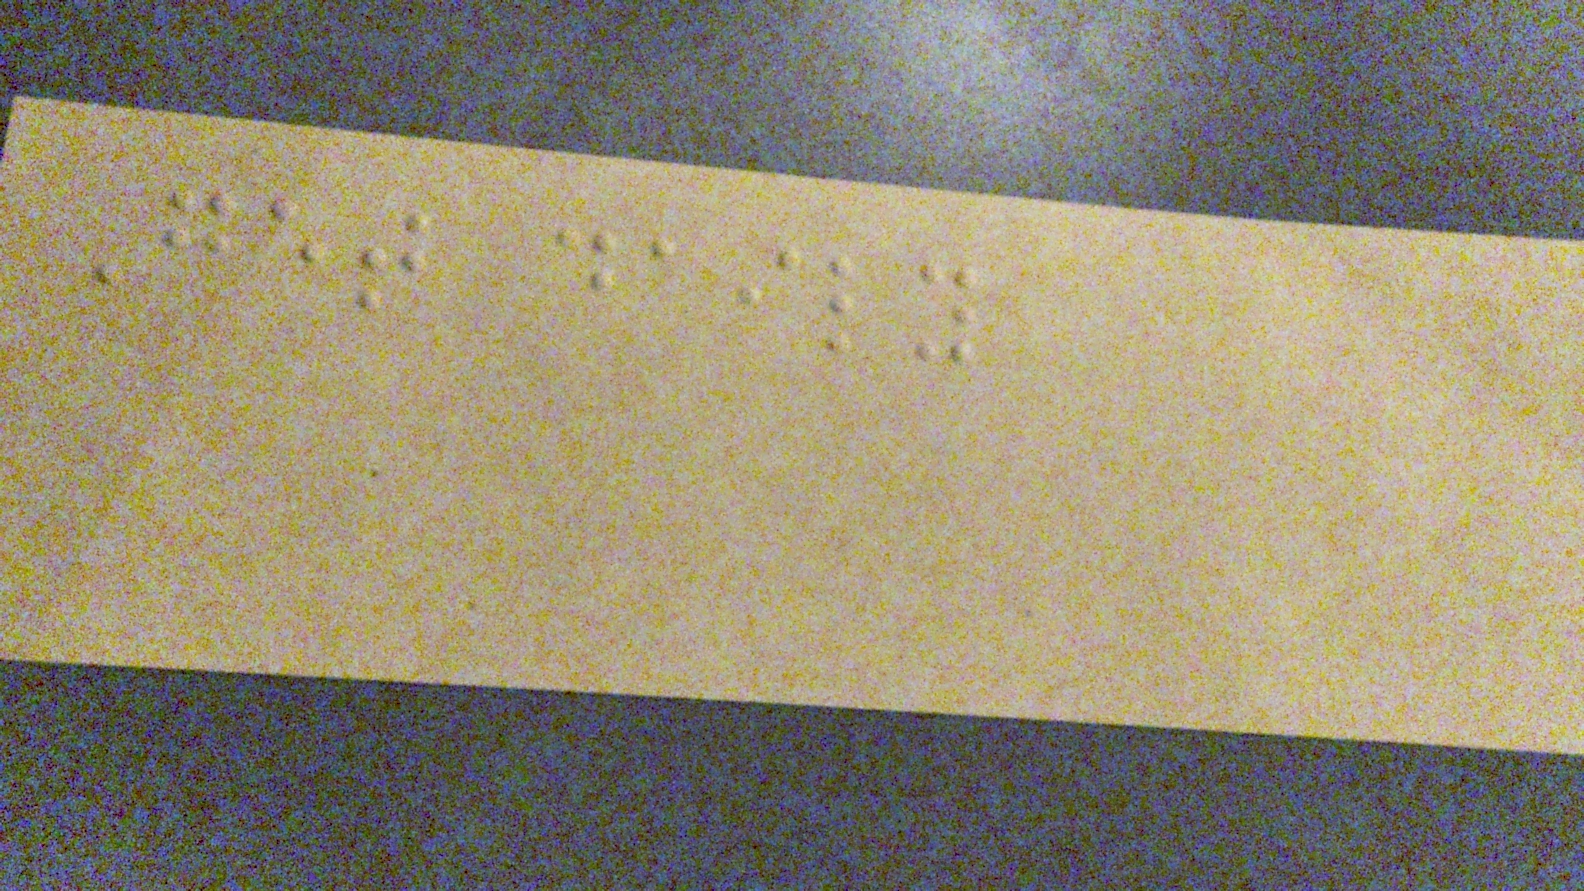Get daily
